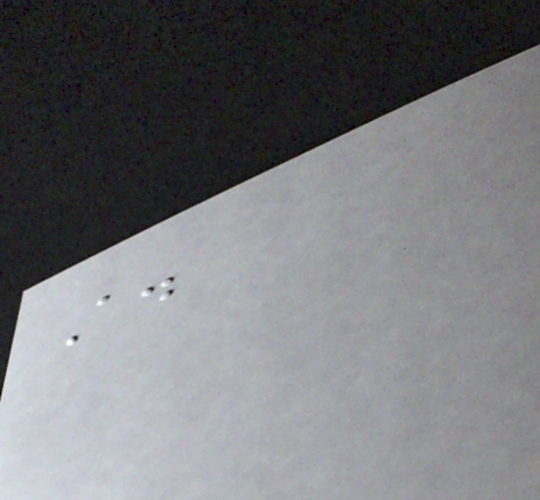A.
